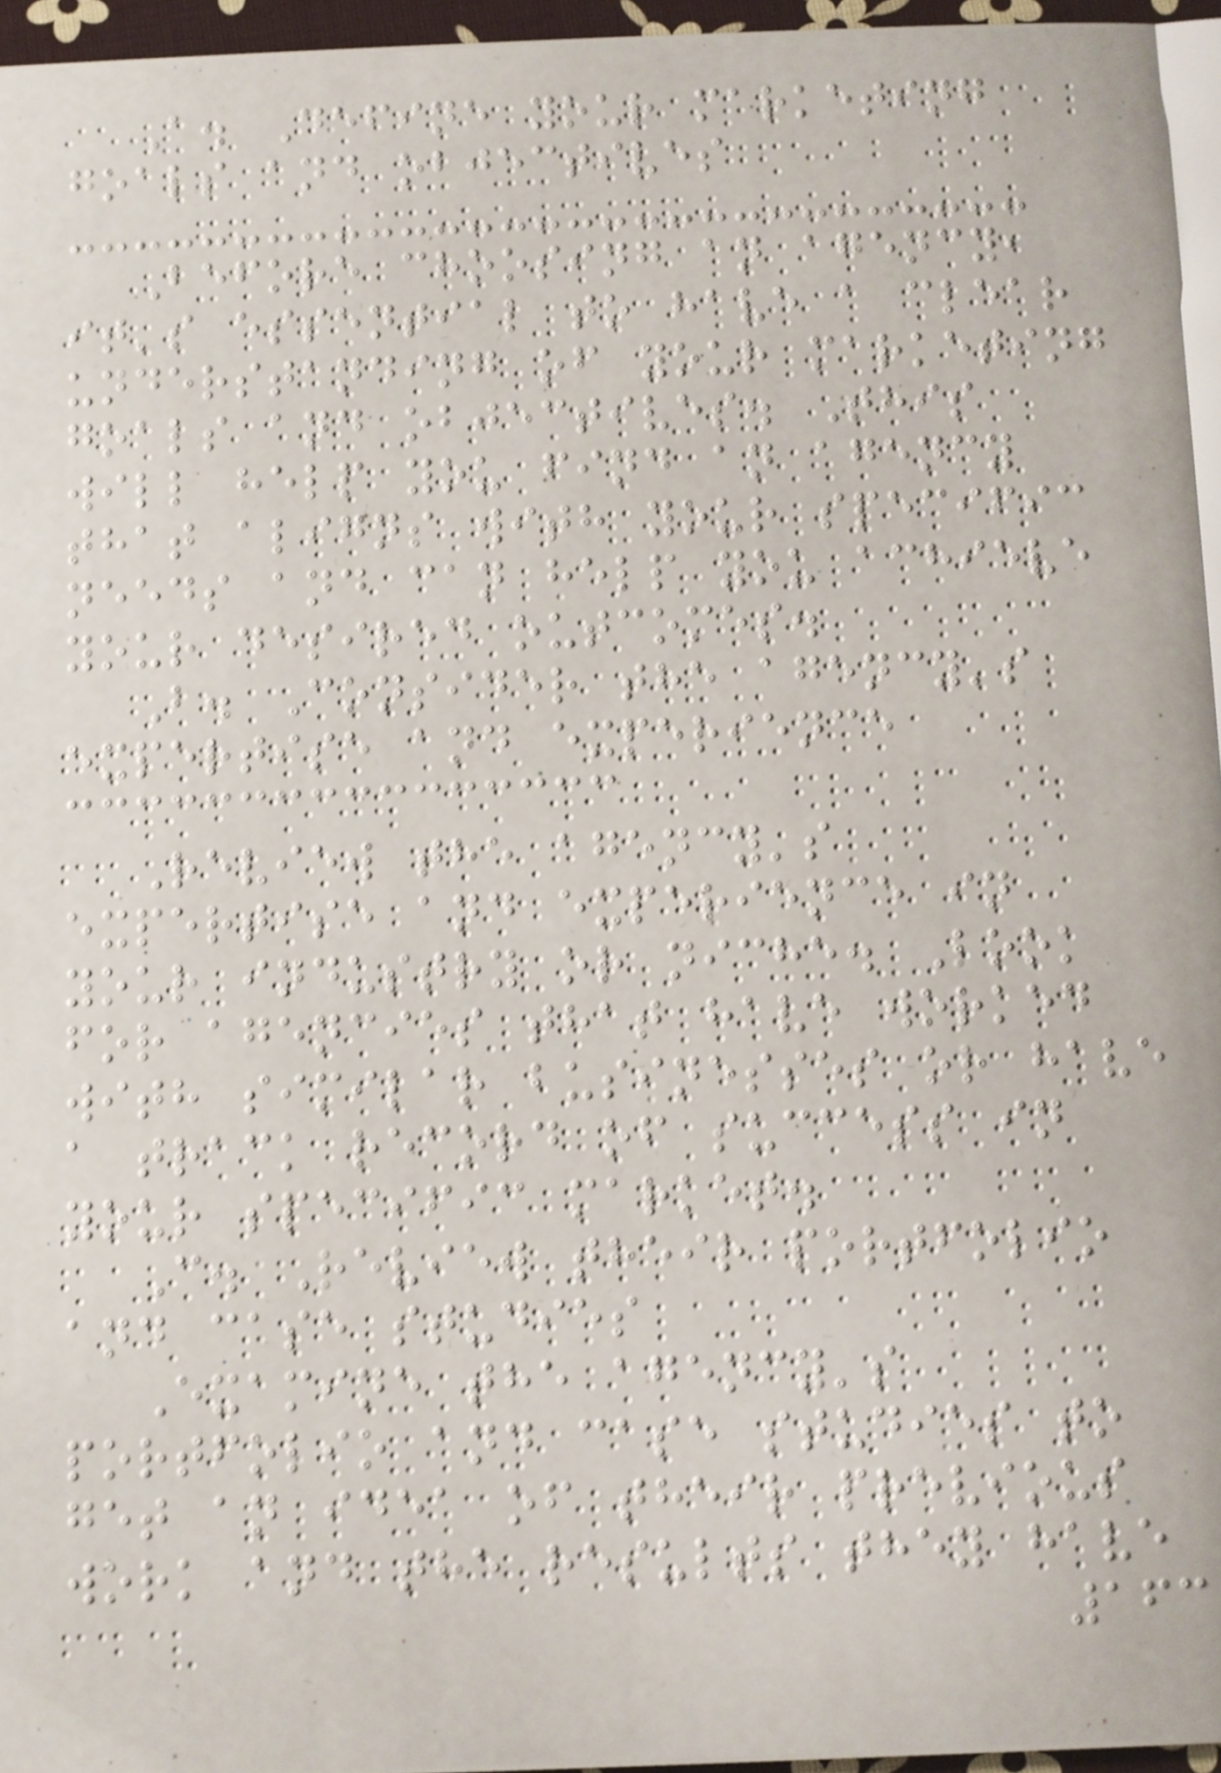A. Define your marketing
goals and objectives
Before choosing an agency,
it's essential to have a clear
understanding of your marketing
goals and objectives. This
will help you find an agency
that aligns with your specific
needs and can help you achieve
your desired outcomes.
B. Consider the agency's
expertise and experience
Review the agency's
expertise and experience in
your industry or niche. Look
for agencies that have worked
with similar businesses or have
a track record of success in
your specific market.
C. Review their portfolio
and case studies
Examine the agency's
portfolio and case studies to
get an idea of their previous
work and the results they have
163
